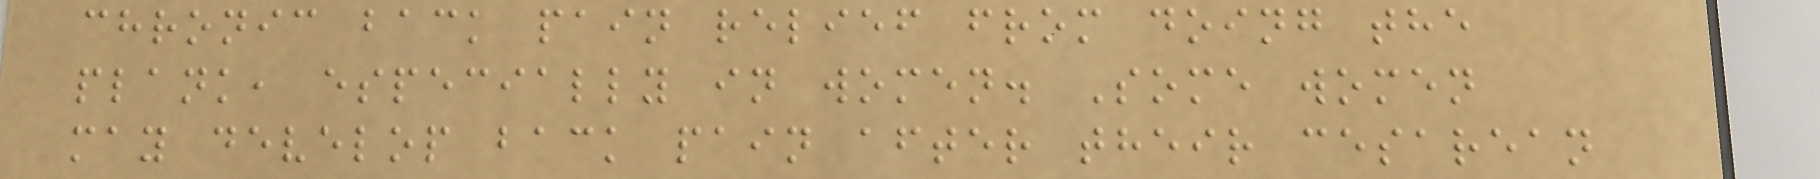chronic back pain relief from doing the
plank, especially in women. Some women
may develop back pain after their cesarean
